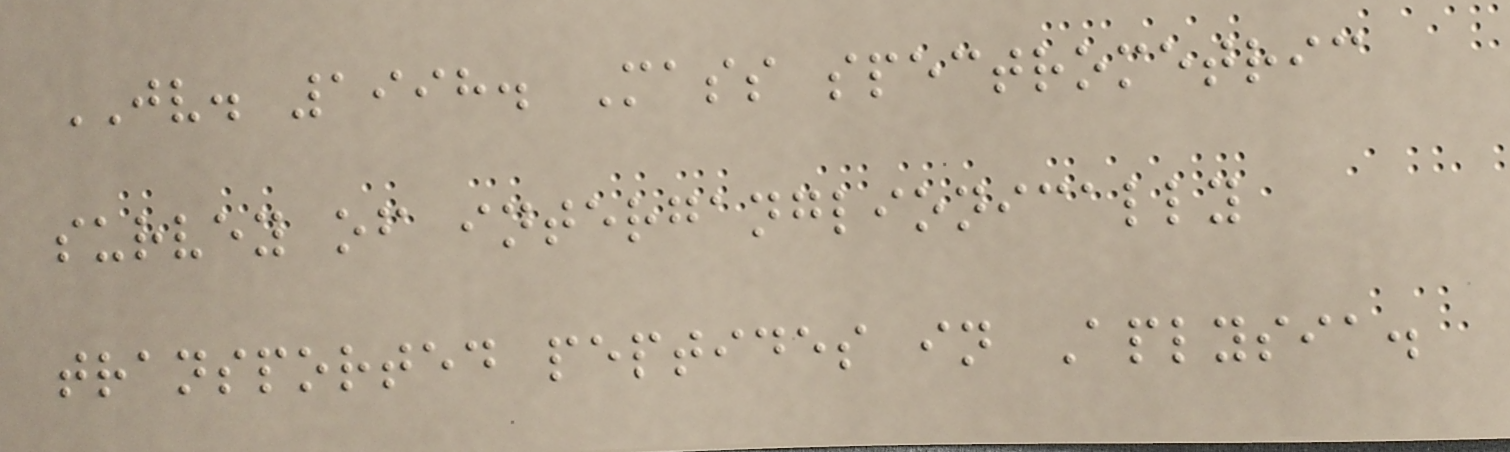JV. 1998. Mass spectrometric
survey of interganglionically
transported peptides in Aplysia.
